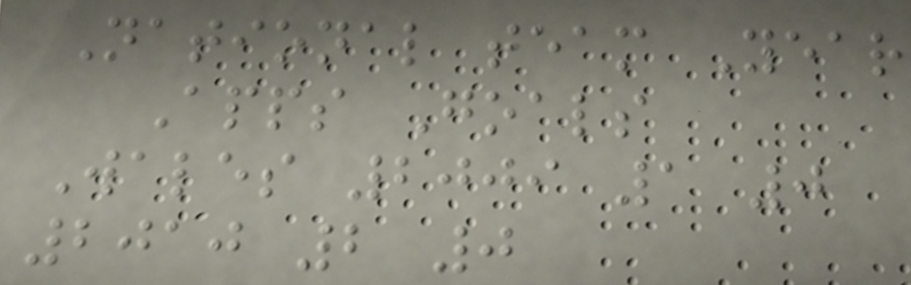National team Year
Apps Goals
Wales 2009 1 0
2010 2 0
